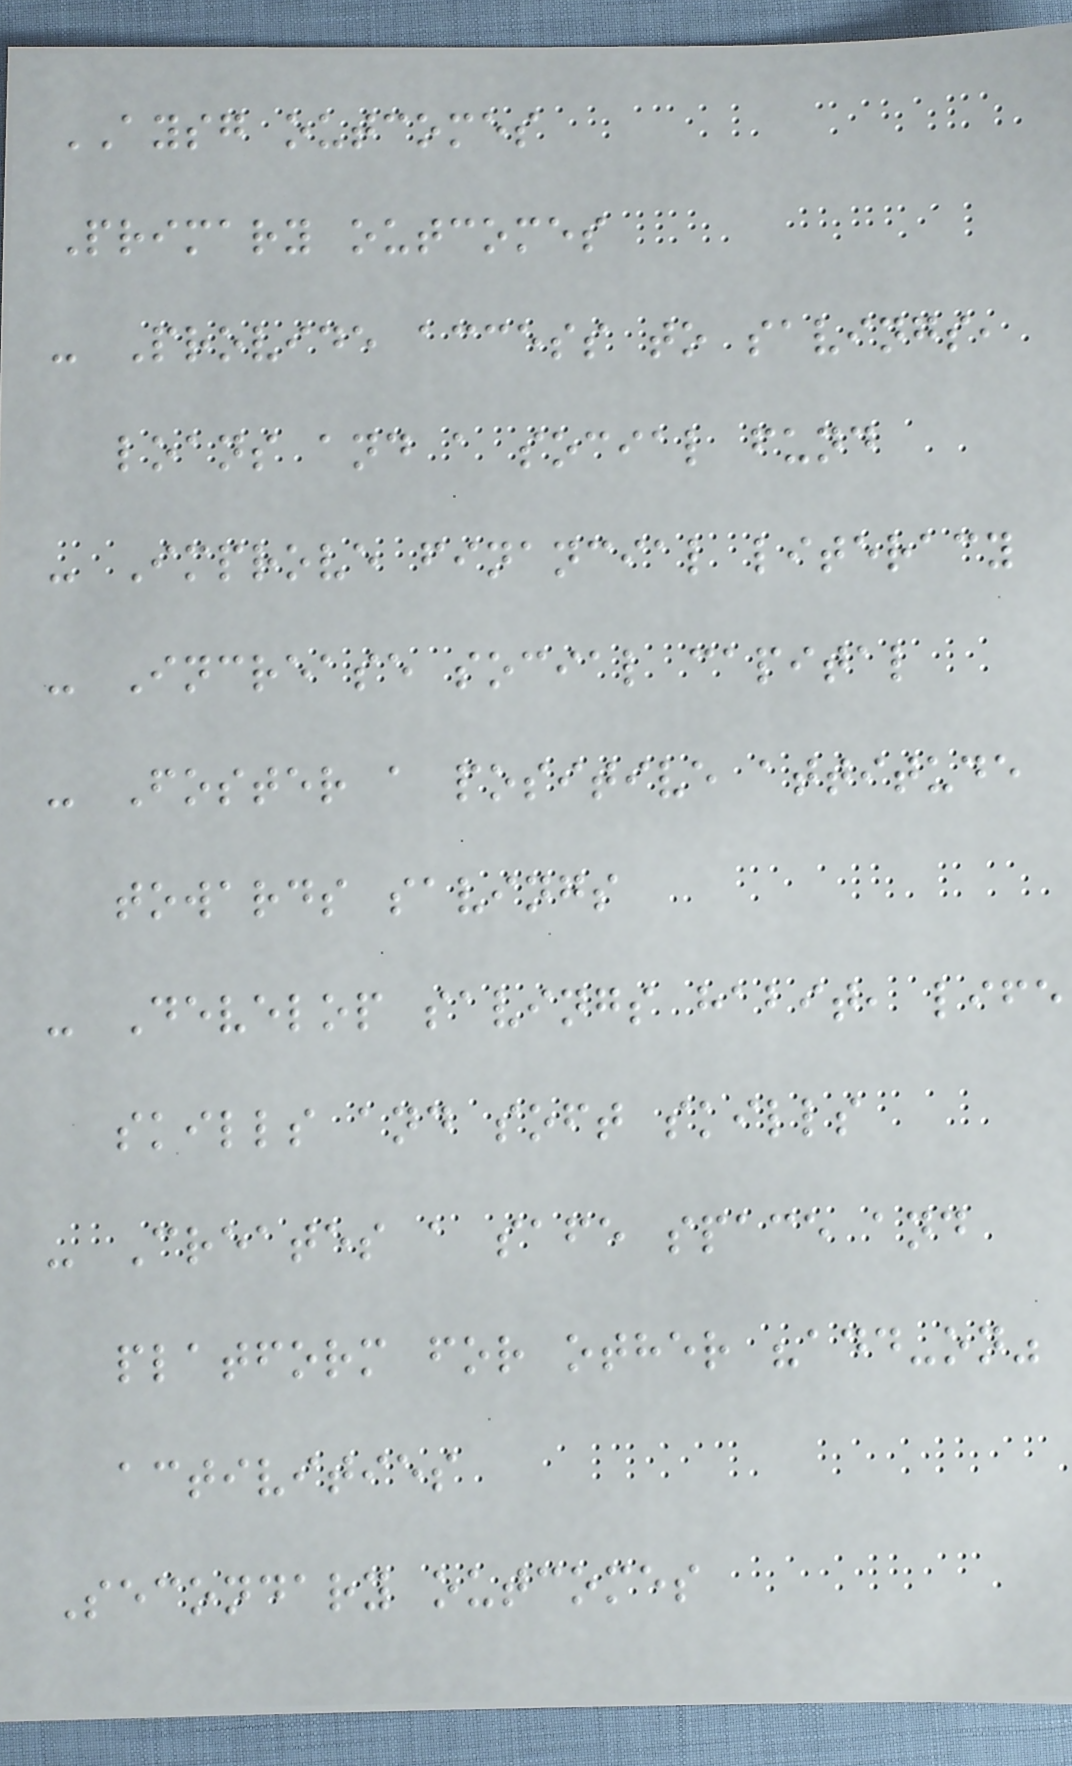AYSG outcomes
Primary outcomes
- Provide access to savings,
loans and a social fund
- Improve financial literacy
- Increase social capital
- Foster a positive attitude
towards savings
- Develop savings habit, life
skills and soft skills
- Creates a safe space and
platform for other "add-on"
activities
Secondary outcomes
